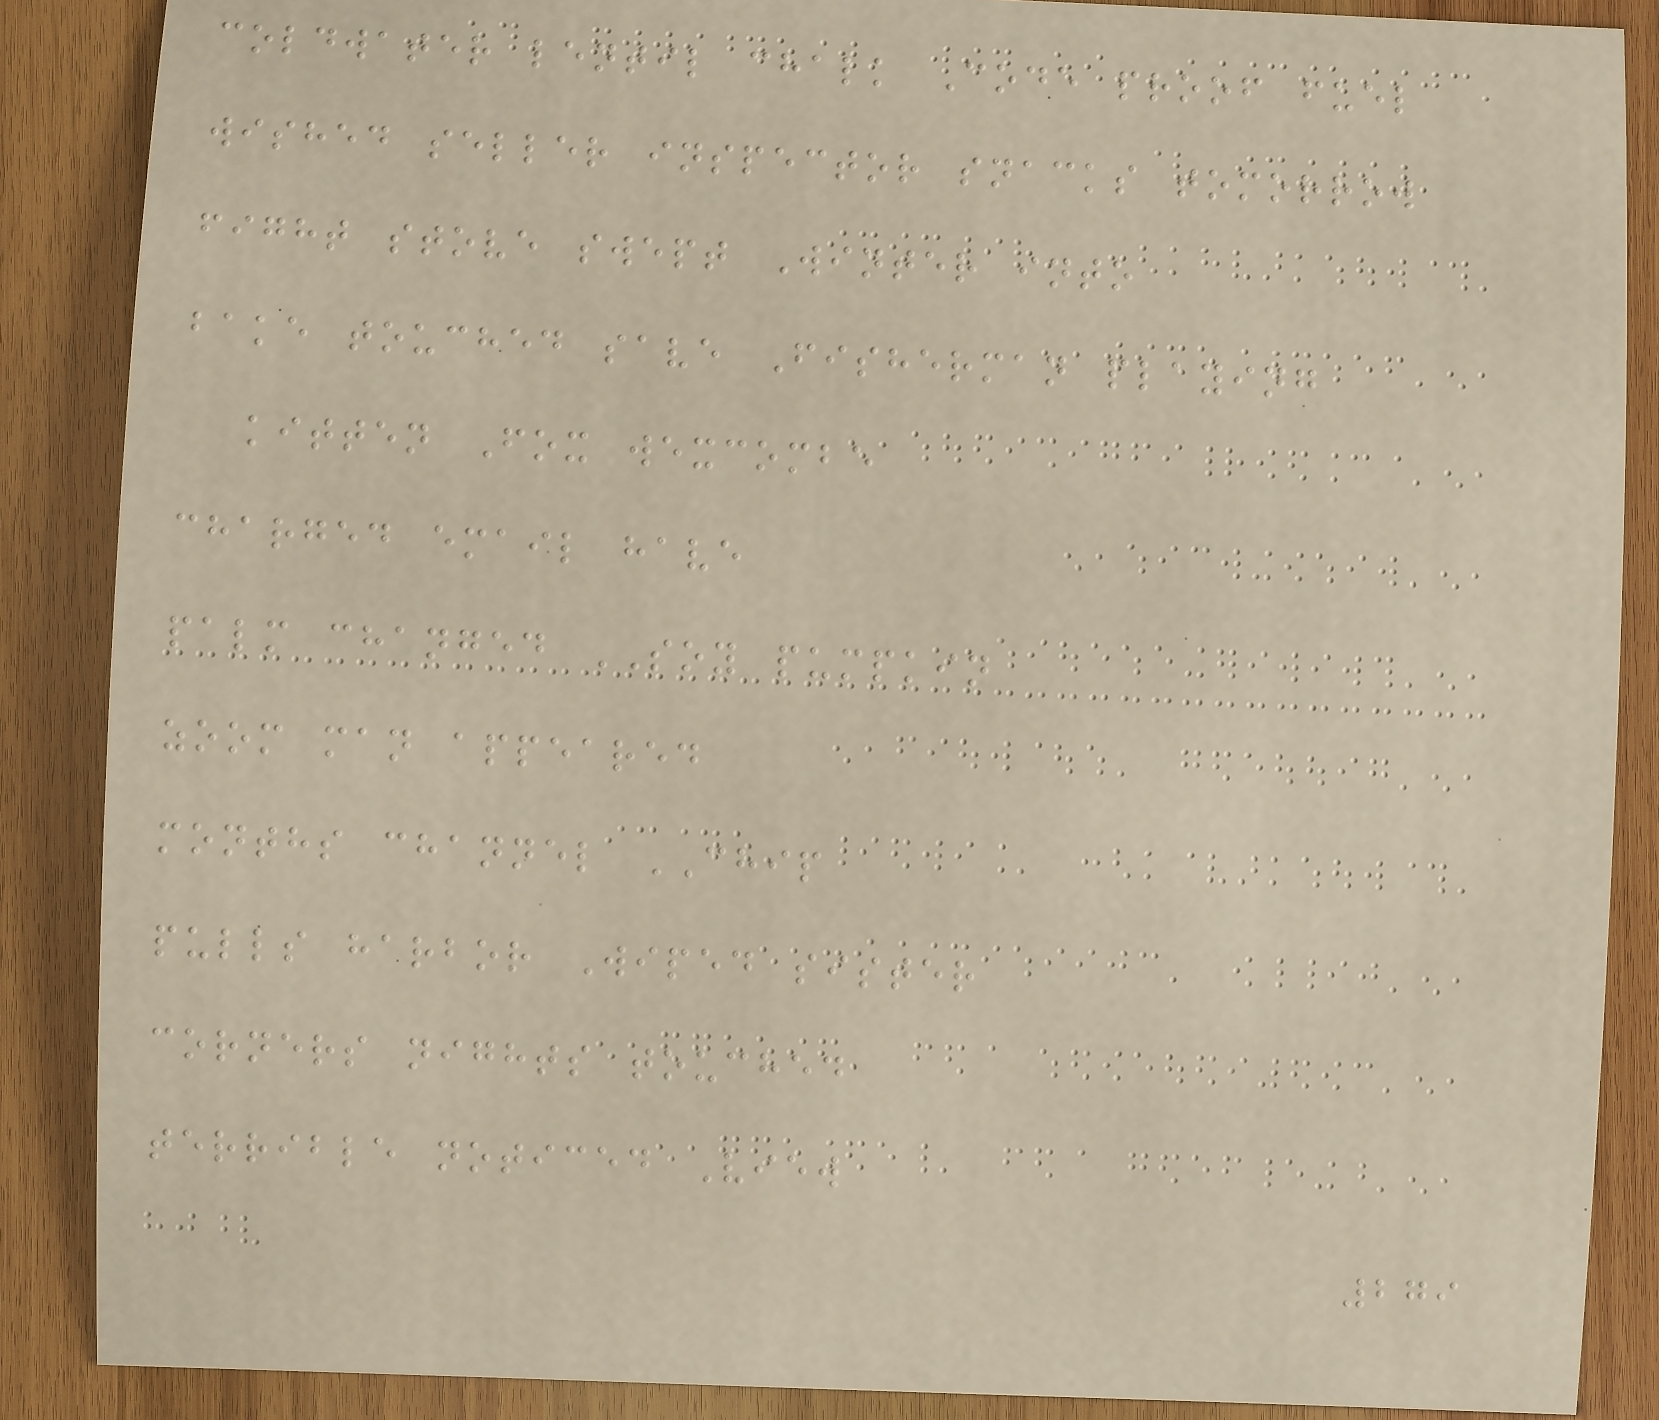coldwater lentil chalk Code proof fuel
wished seller inspector snacks tomorrow
fight stove swept Winter into
bake touched save Fisherman playing
kitten Fox wexcombe
charged email have
palm changed SOY pumpkin
zoom man appeared
months channel CHIP
pulls harbor Wiped sister
corners nights touched
terrible noticed View
279
